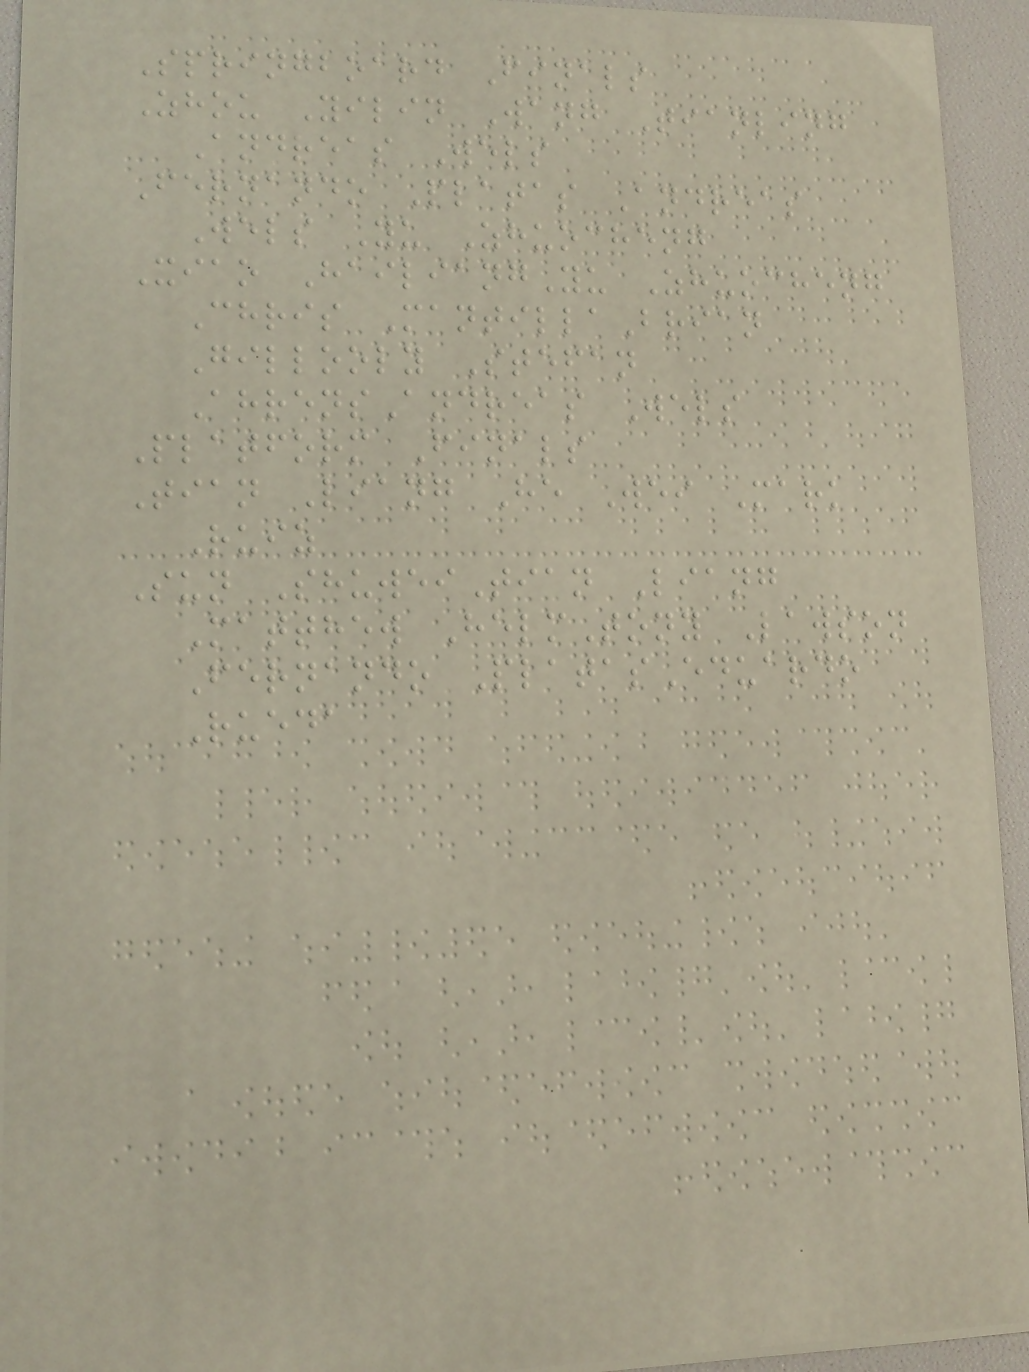Springboard Finals
Zhou Yilin Wang Tianling
Andreas Wels
Fernando Platas Andreas
Wels Yu Zhuocheng
Xiao HailiangYu Zhuocheng
Chris MantillaBrian
Gillooly Stefan
AhrensAndreas Wels
Platform Finals
Tian Liang He Wei Mark
Ruiz
Sun ShuweiTian Liang
Matthew HelmTony Lawson
Fernando PlatasEduardo
Rueda
